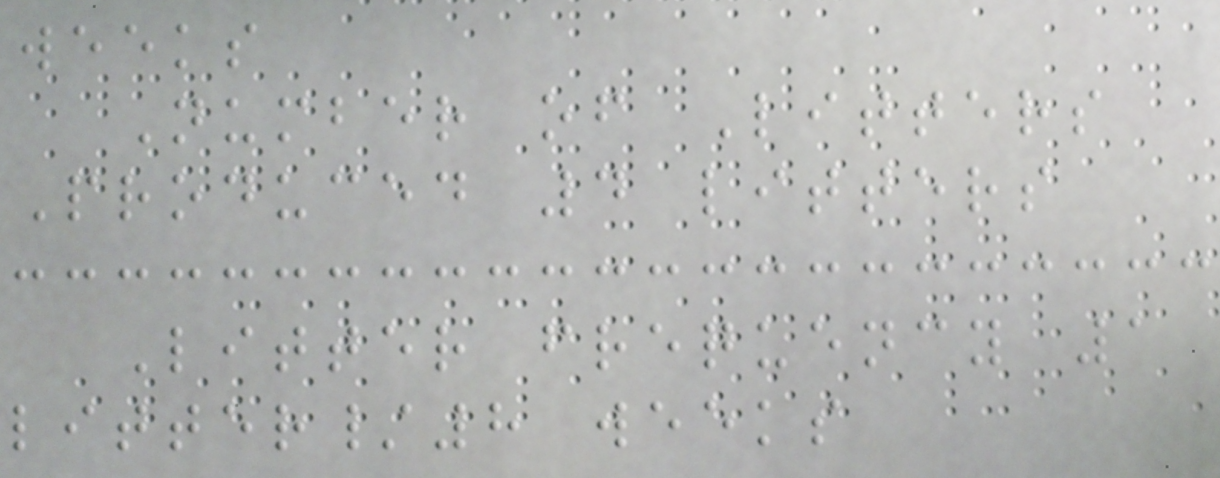weeks
Number of Litters
Produced 4 litters
Litter frequency 1
litter/8 weeks
